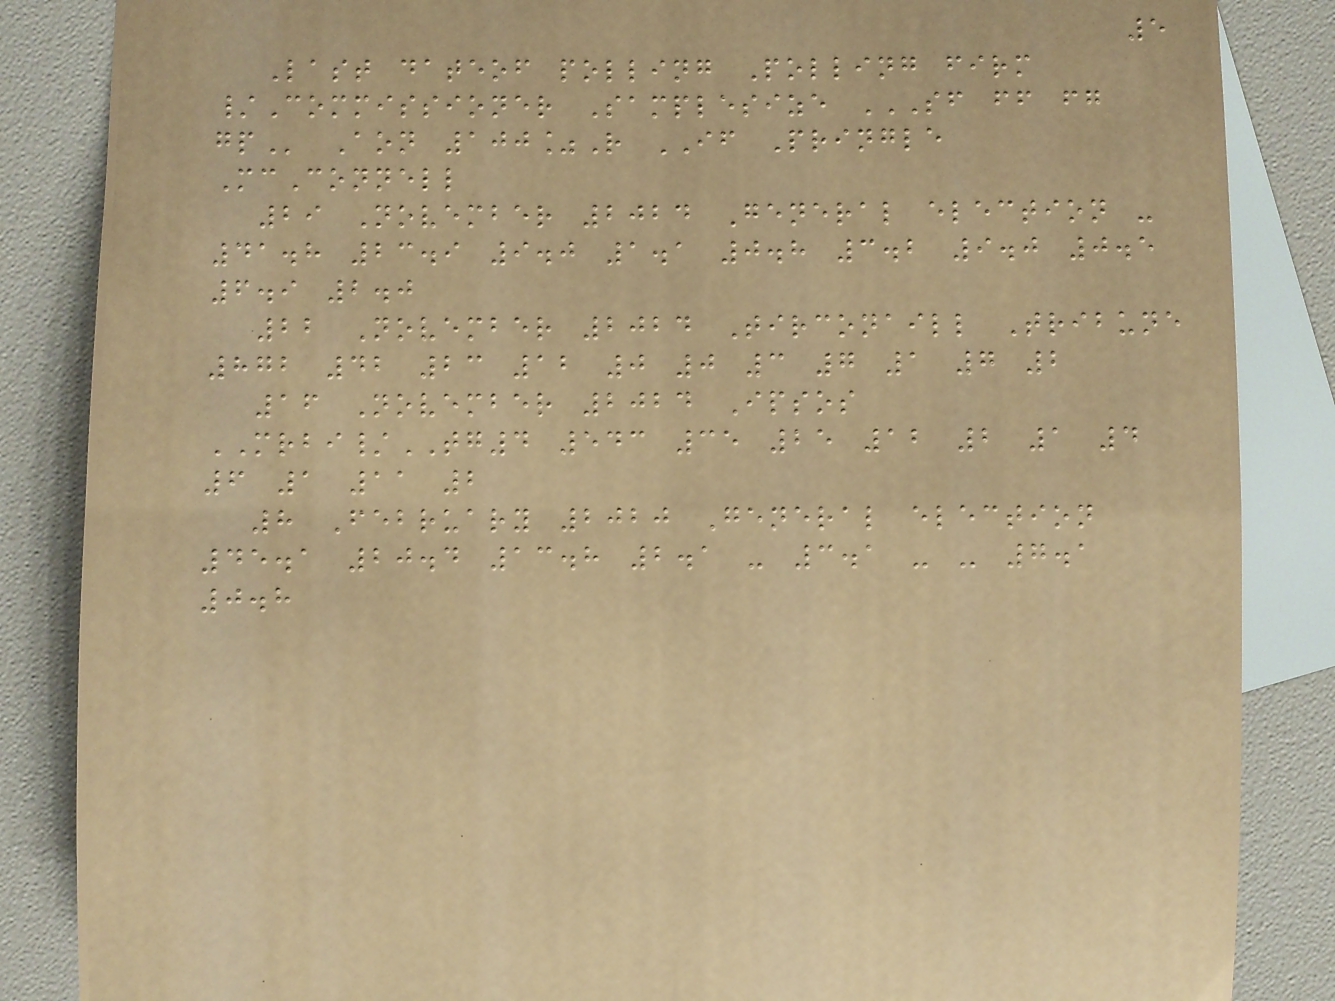5
Last dateof polling Polling firm
/Commissioner Samplesize SF FF FG
GP Aon 100%R IF Pringle
McConnell
29 November 2024 General election -
41.8 23.9 9.0 1.1 0.8 3.2 9.0 0.5
6.9 2.0
22 November 2024 Tirconaill Tribune
872 42 23 12 0 0 3 7 1 7 2
16 November 2024 Ipsos
MRBI/TG4 543 35 25 12 2 1 4
6 1 11 2
8 February 2020 General election
45.1 20.4 13.8 2.1 - 3.1 - - 7.1
0.8
